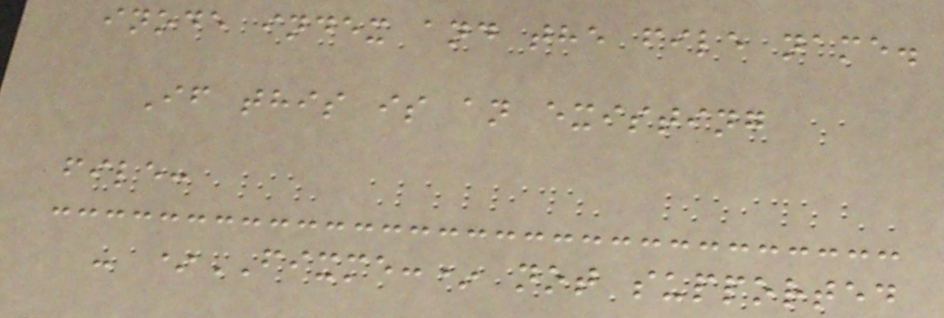inode index and the file name.
If this is an existing
file:
- *FIXME:* not supported
